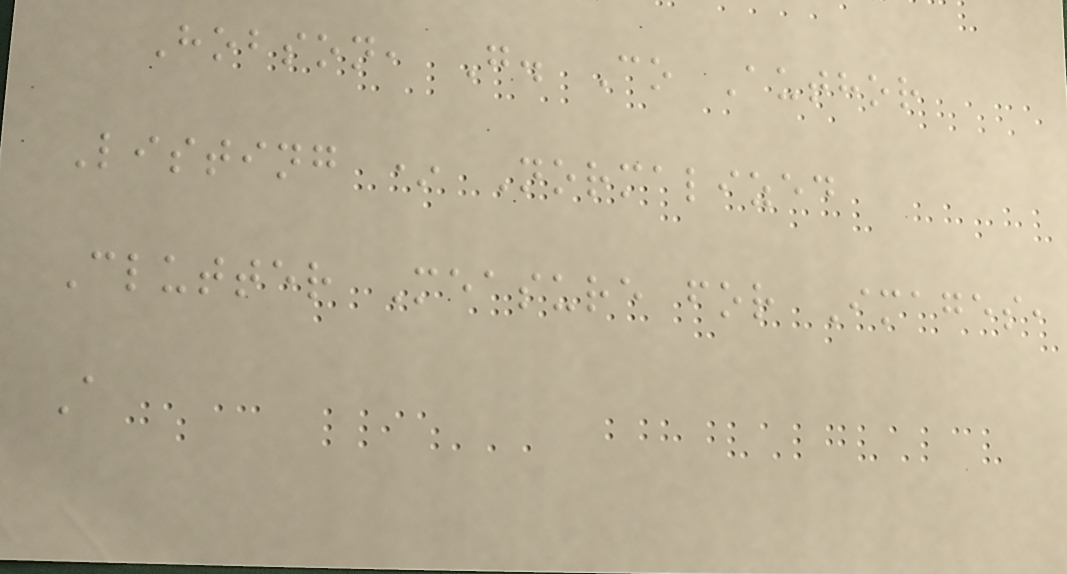Hobson, G. Co Author
Listing * Normalized
Clutter Measure for Images,
A
